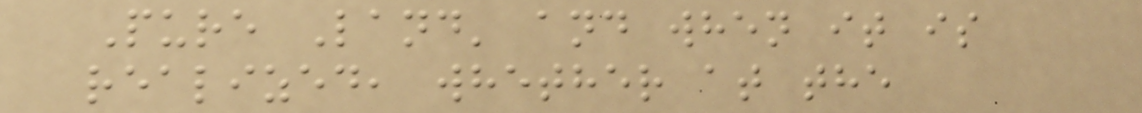Pure Land' and when it is
realized, whether at the
